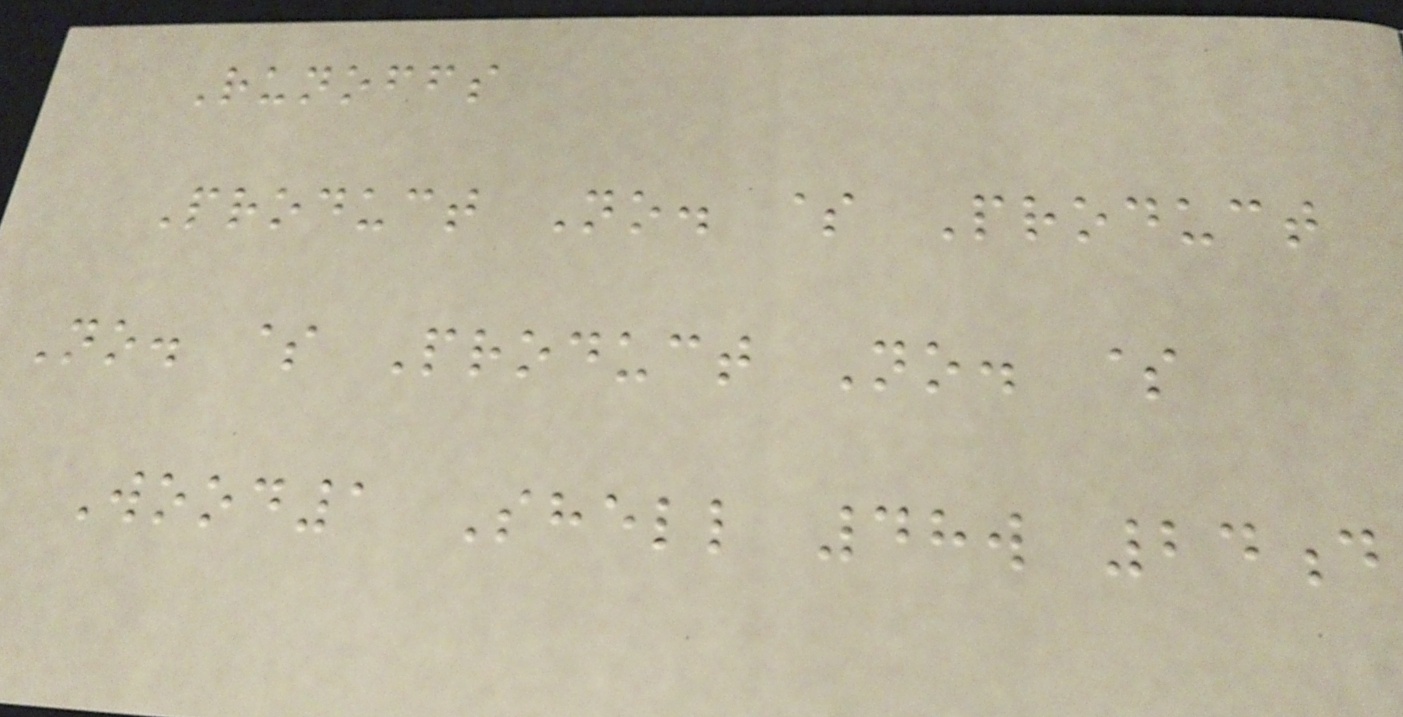Runoffs
Product No. $ Product
No. $ Product No. $
Wood1 Shell 48w 24d
